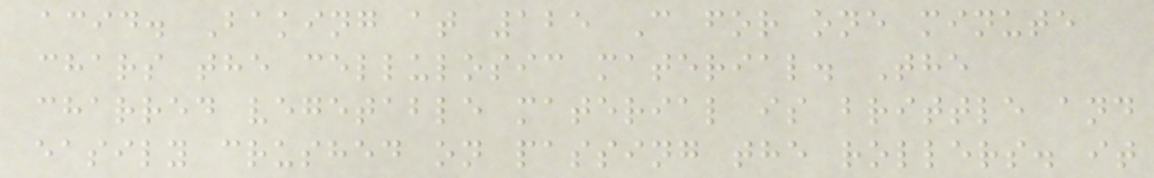acid. Baking at 125 C for one minute
chars the cellulosic material. The
charred vegetable material is brittle and
easily crushed on passing the rollers. it
